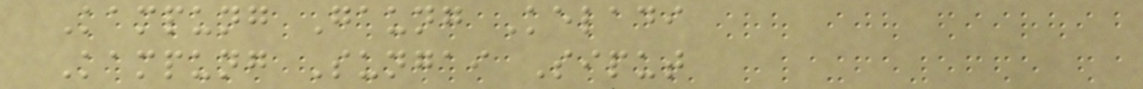Kampung Gaung Keladi
Kampung Sungai Siput
